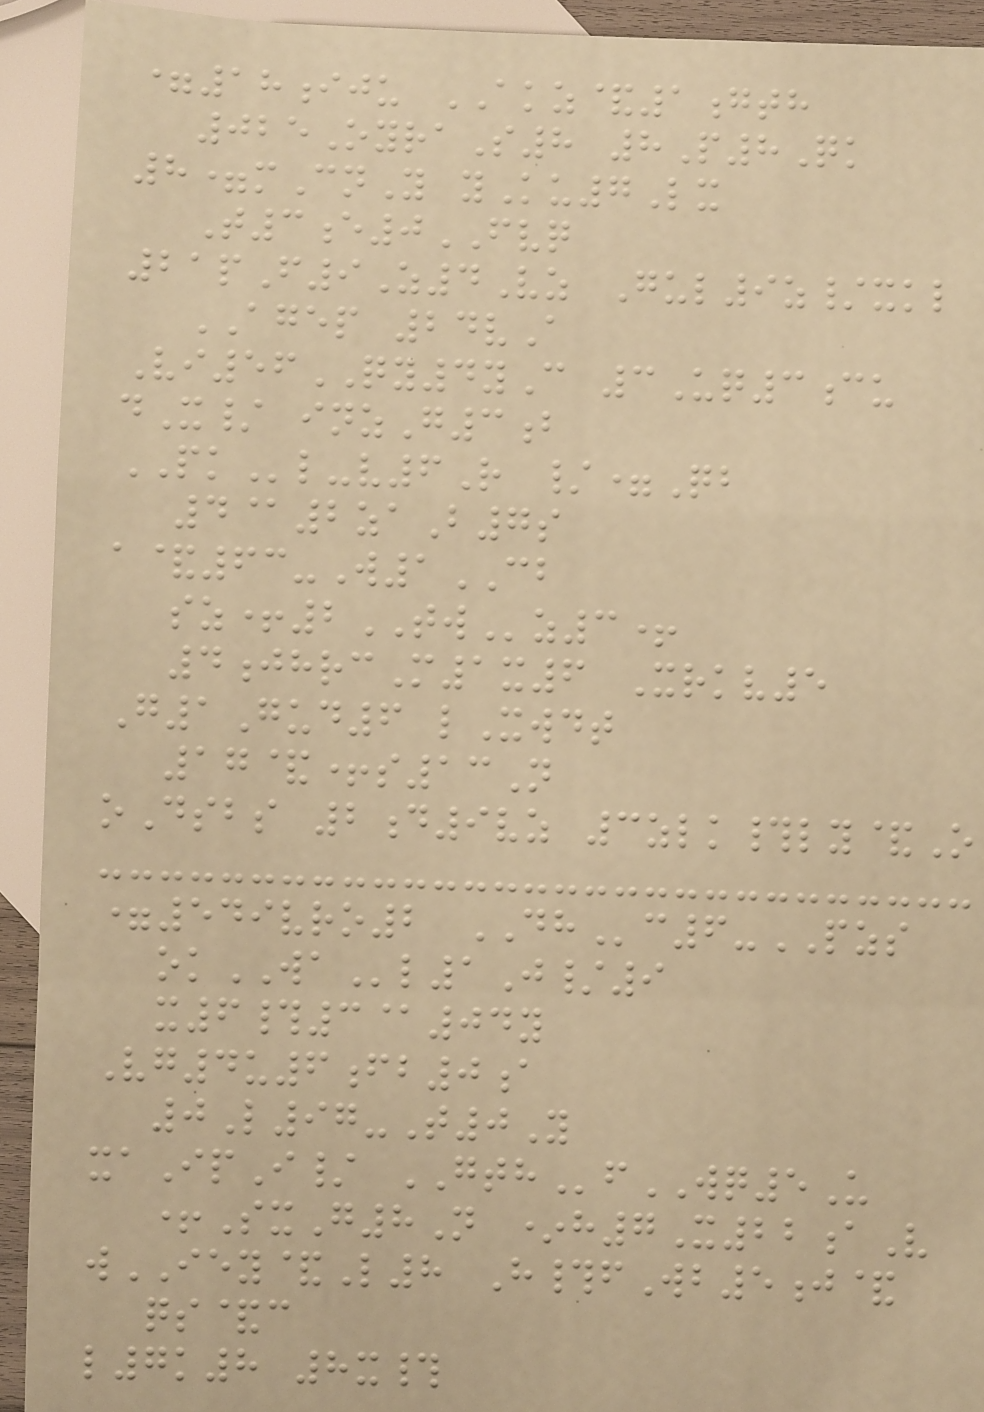=18iju AKZ&1gth
025OyraS8 8P8Qk
8=mCnY yKu7Lx
T3e0FVQ
21pF9Z4Vz Gul9z/xkl
AGEP 24vA
Vi56QY4yC 3Uq3cu
dX/ inzG3b
PKl-v6R /=Qb
4@2zaB7s
a&63-W1CB
sz+2TWz3+
4jhrcM1x6 Xrkv5
G1Gud6 lXwdt
17&+s13N
oDsbs 2d9vz 3zlk#ly&O
=549vro2 DHc6-PZS
okWAl1J/9
x6#3@04y
Vg4u6fb0a
0L97-T0Y
xaIpI/ GTHfWQ5U
+SxG8N *h7X22aV
wIEY&L8 H#fWb5j&
qs&c
l7k8 8x#
